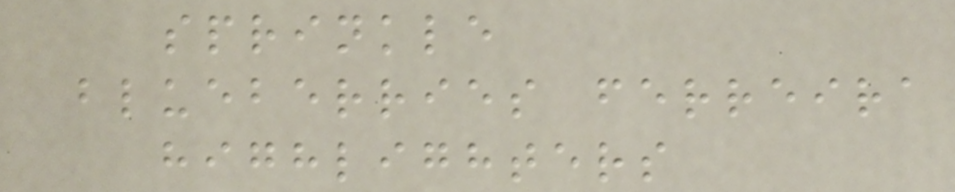sprinkle
blueberries ferreira
highlighters
